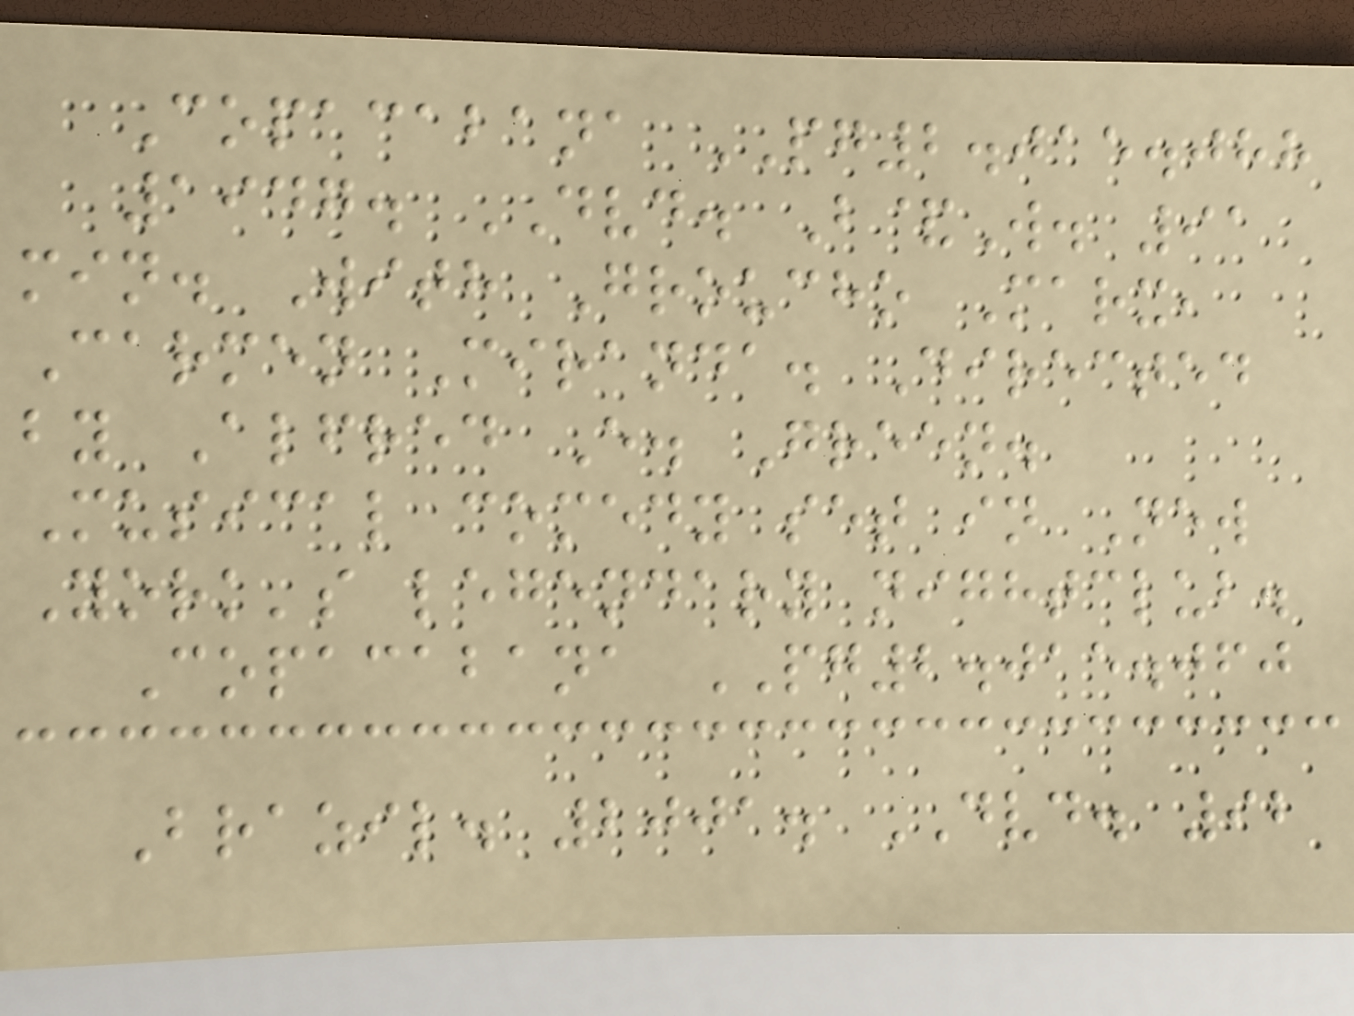Copacabana PG2.015.088
1947. DVD. B&W. 91
min. With Groucho Marx,
Carmen Miranda. Directed
by Alfred E. Green.
Musical comedy set in New
York's legendary nightclub.
Copacabana PG2.015.060
Brazil. 2001. DVD. 92
